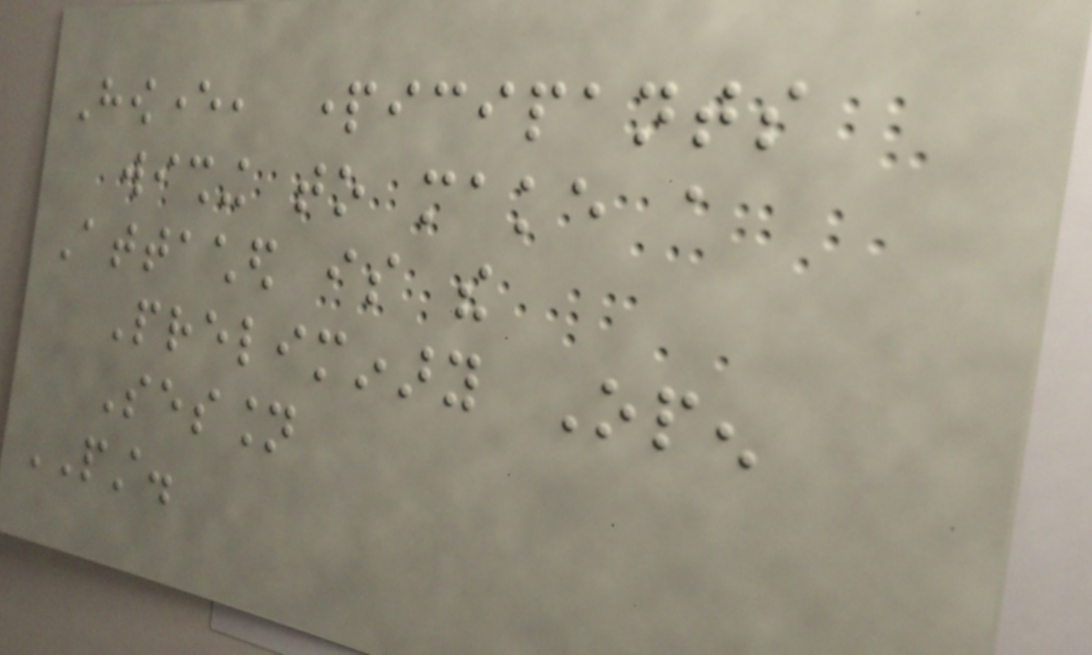However, participants
wishing to make a
Attached is the
Preliminary Open
Session
PST.
